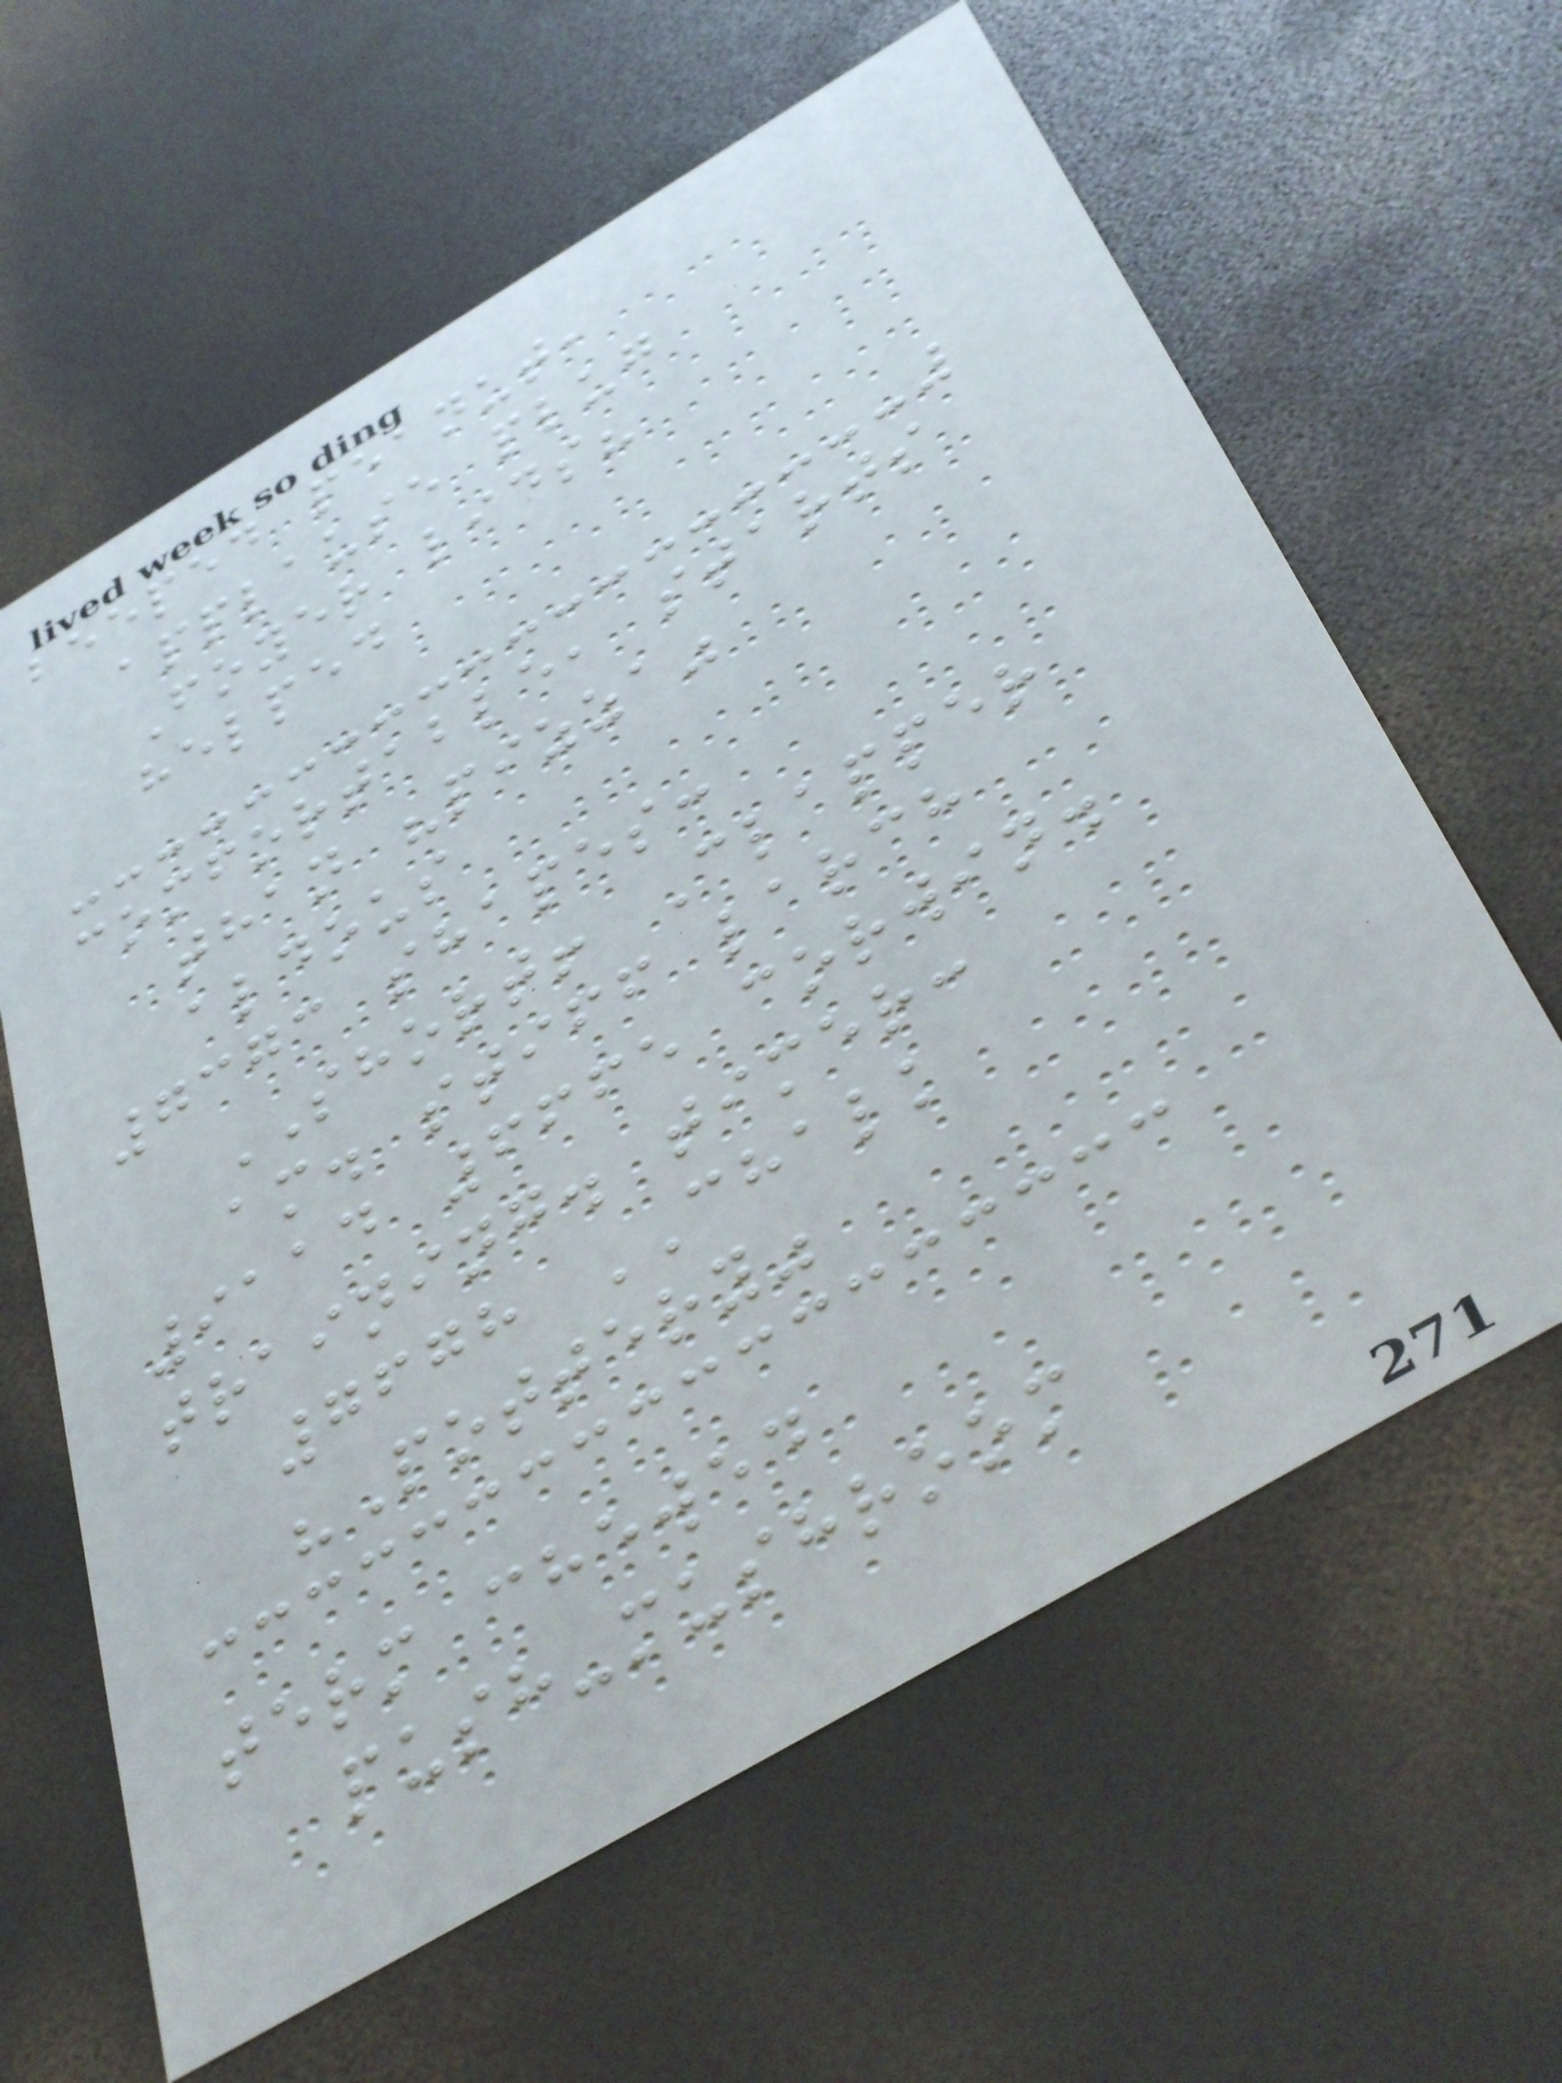beeped peanut,
applause plug
Foyer lids?
helped
comfortable, starts
than "pizza"
aldous
7373 shapes:
SHORT! Clapper
am. stiff larch
9114 6665 corwin.
training. timer:
7678 CHALK
"Pottery"
term chewed
push-mushroom
